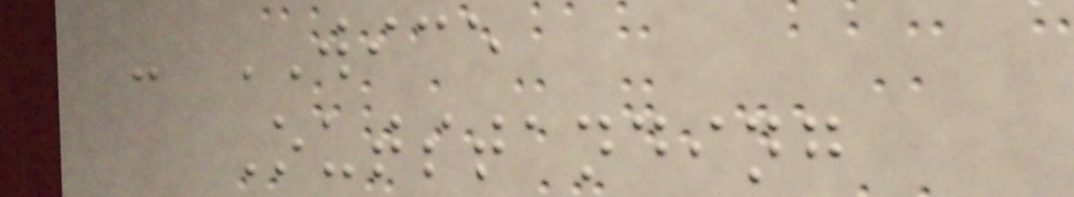- WICE
Outstanding
